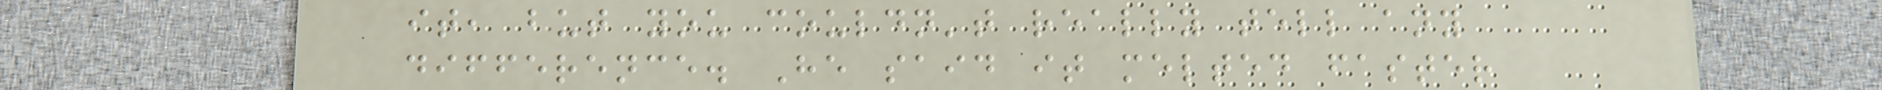it, but you couldn't really tell any
difference. He said it melted faster
